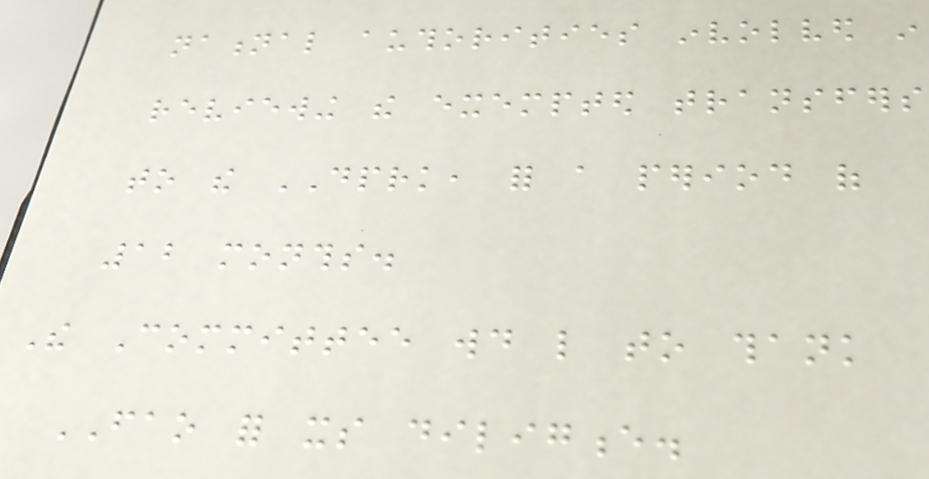national authorities involved in
reviewing the exempted transfers
to the DPRK, for a period of
12 months.
The Committee would like to thank
FAO for its diligence.
